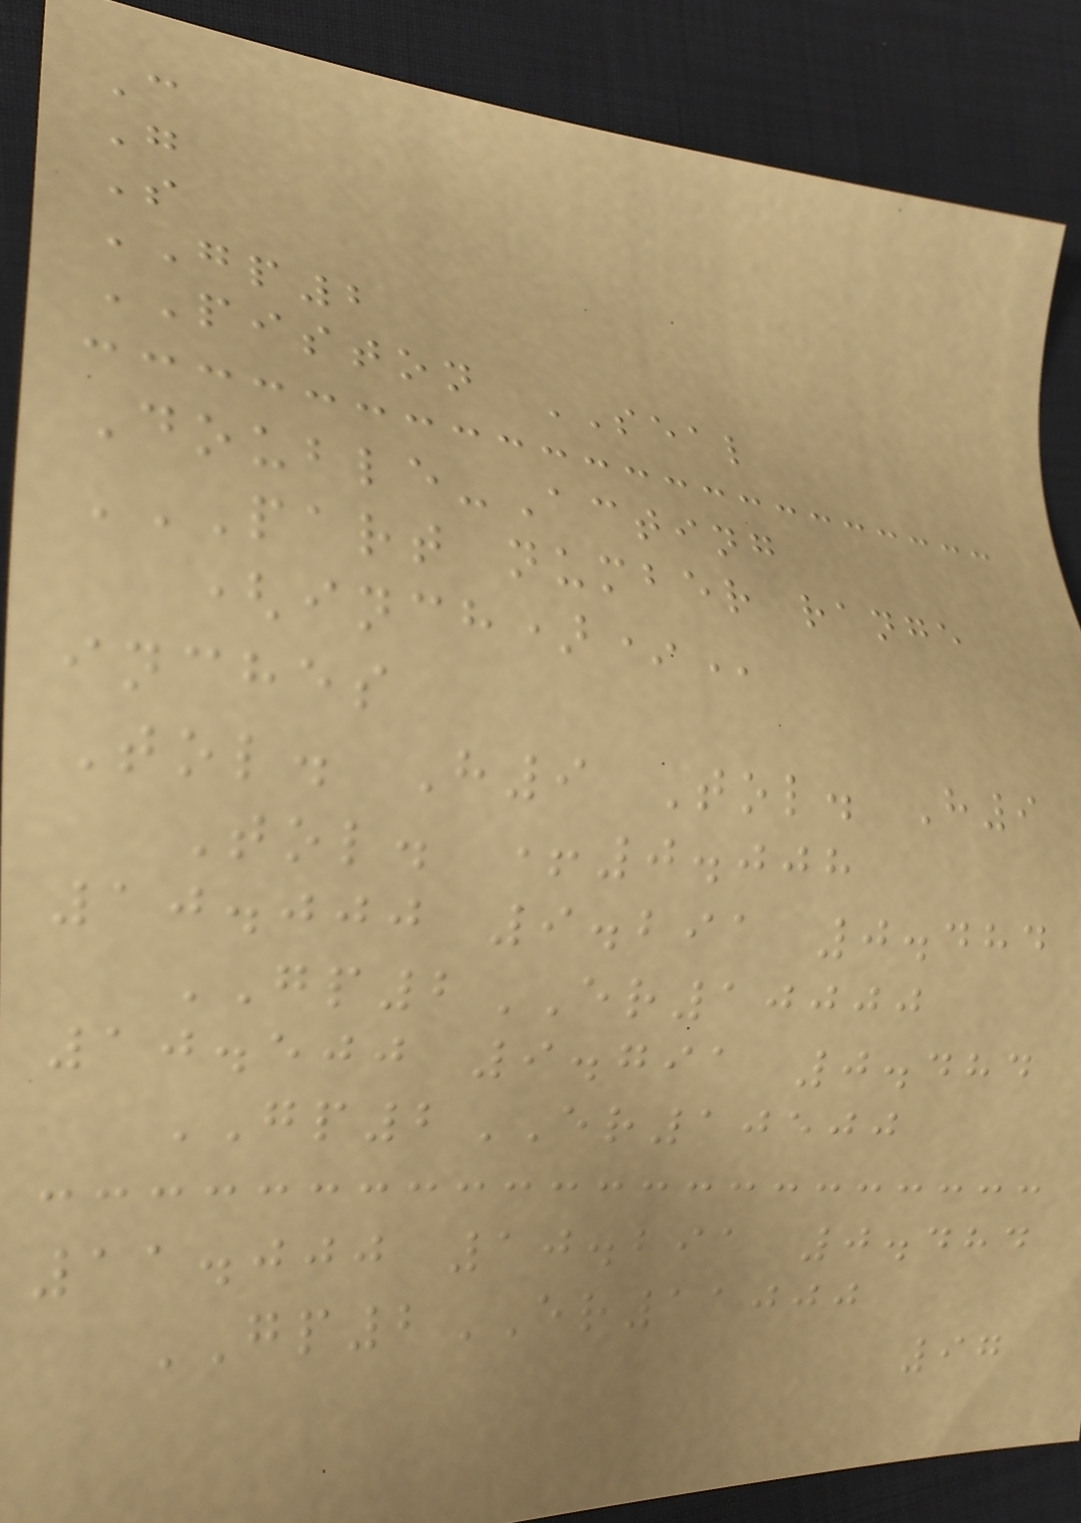C
G
S
GP2
PISTON SEAL
Double-Acting
PART NUMBER RANGE
(INCH)*
inches
Tol. H9 Tol. H9
Tol. +0.008
10.000 9.291 0.484
GP2ER10000
10.500 9.791 0.484
GP2ER10500
11.000 10.291 0.484
GP2ER11000
97
